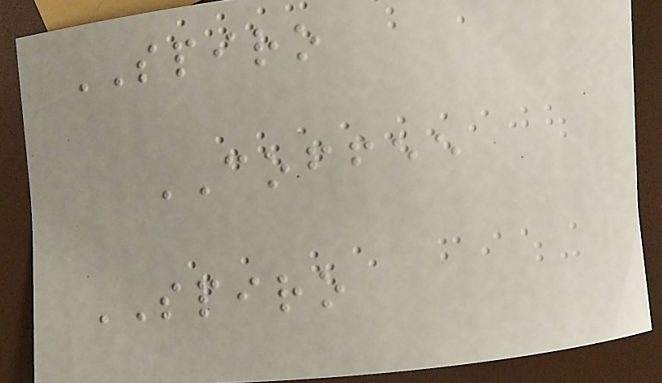SPIRO
COFFEE
SPIRO
